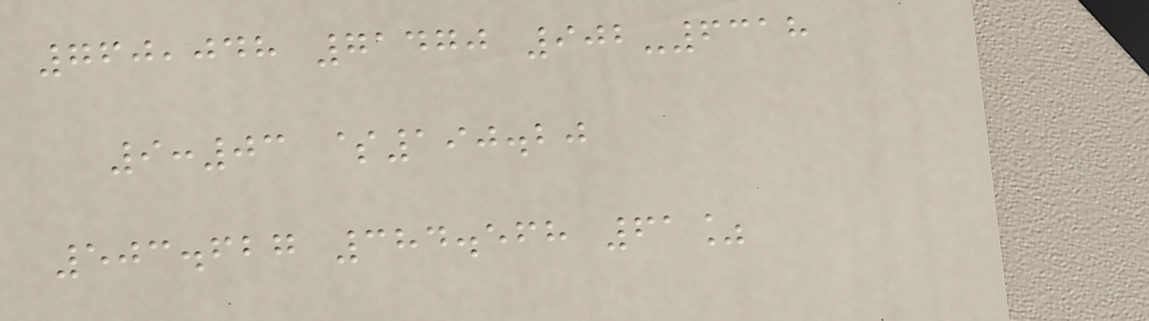760,048 71470 902-6318
9:03 $190.20
503.627 384.568 61%
